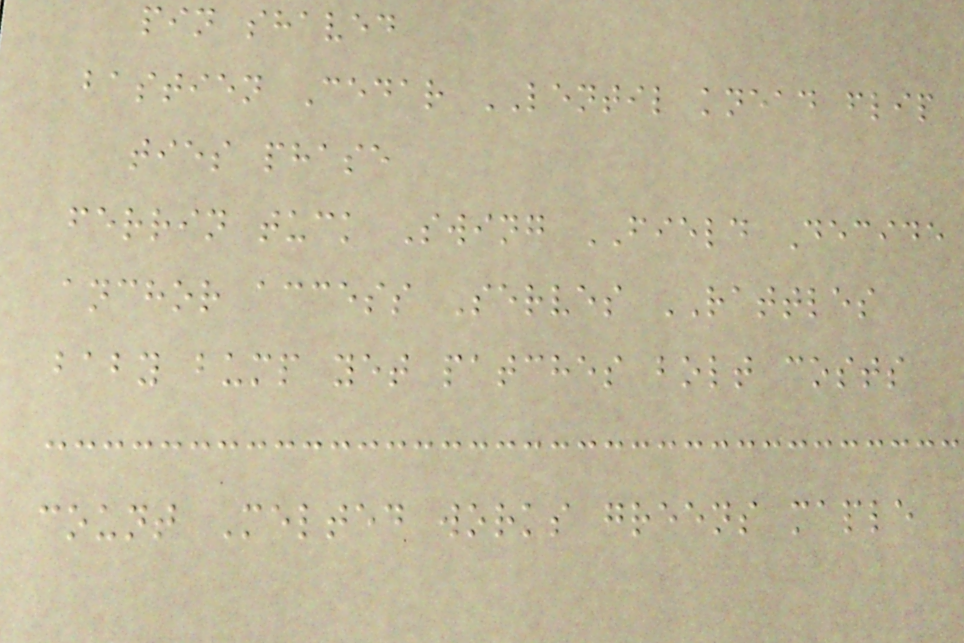pin shaved
bastien Cedar LENTIL knead flip
ties phase
ferrin tuck Swing FIELD Decide
anchor access Serves RATTLES
baby bump yet patches bolt costs
count Melted works greens maple
